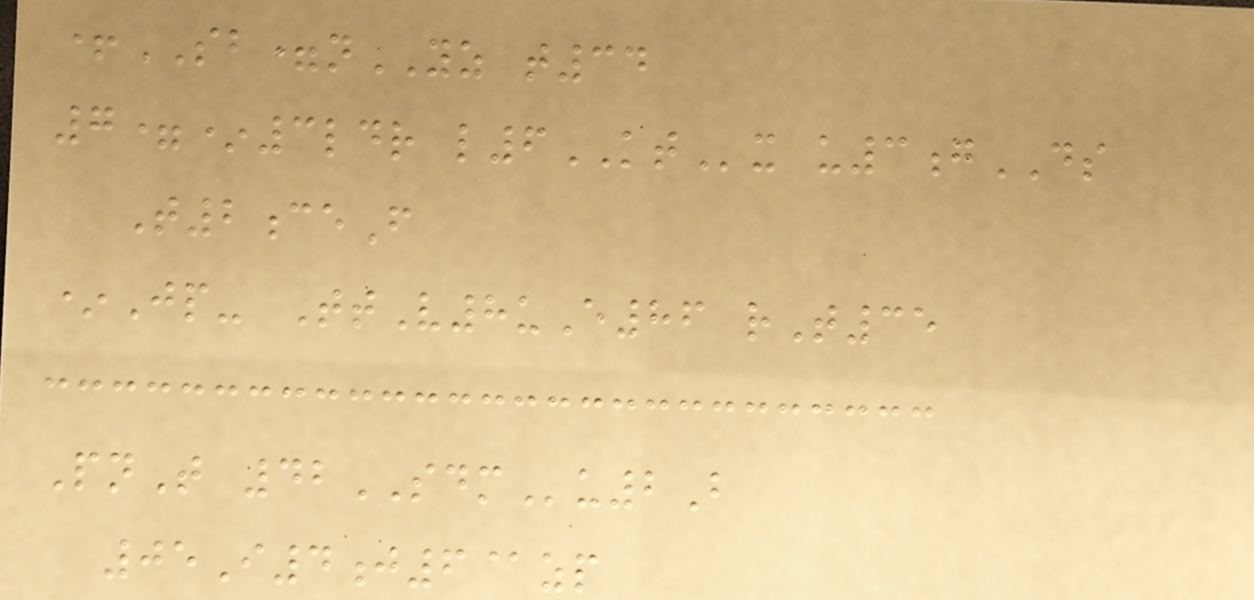+SB=nYZ t34
7=*3ldr l6KTx u3gDS
T2ceF
*Jp- TtV8uE86 rT35
PnT 42SDMu2B
05I4j6@zp
